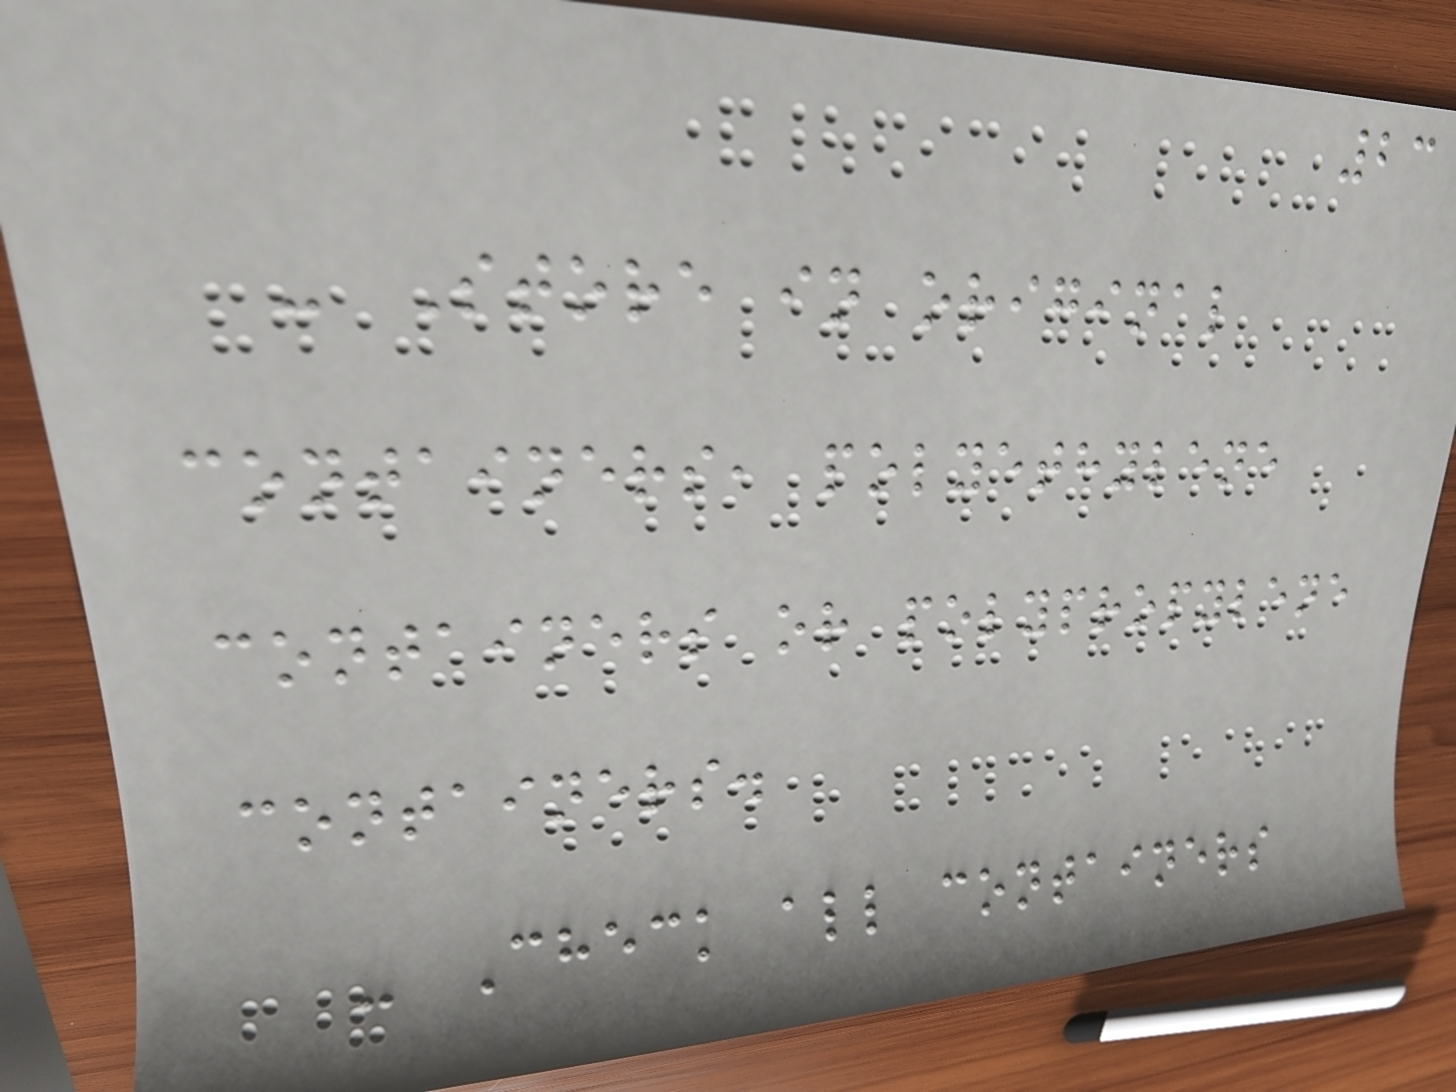23
- Store in original
containers, polyethylene
containers or polypropylene
containers.
- Check all containers
